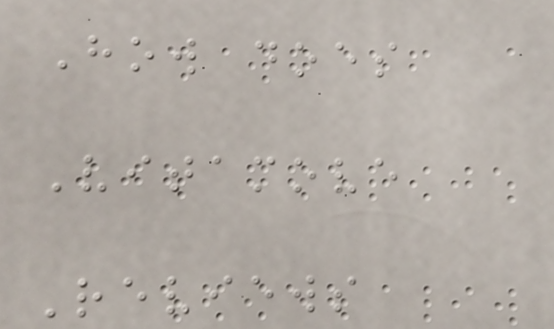How does
Vitamove
Reviews
